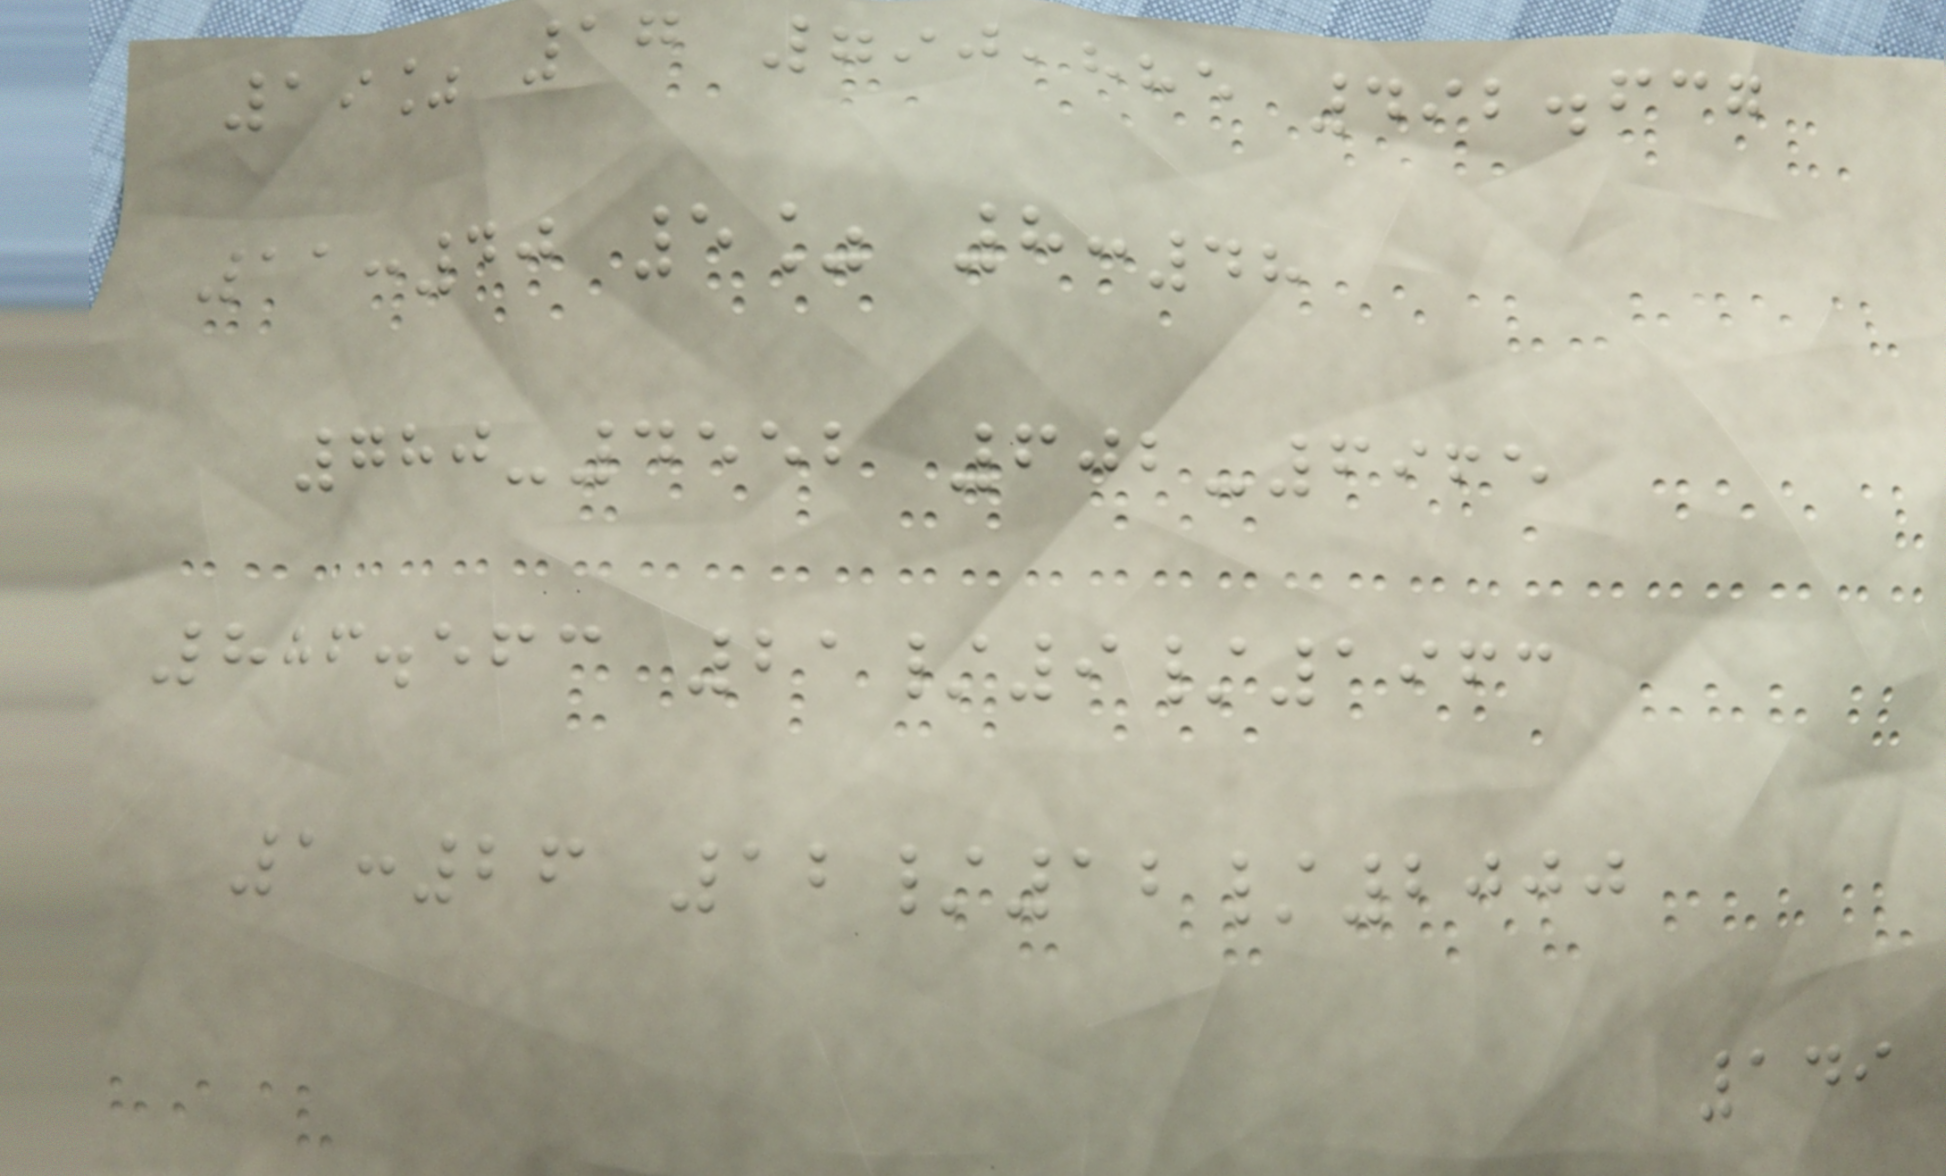19% 17 790,885 492.637
11:40 5% 8:48
780-4552 602-6965
886.563 21/9/1963
1:26 12/12/2000
149
